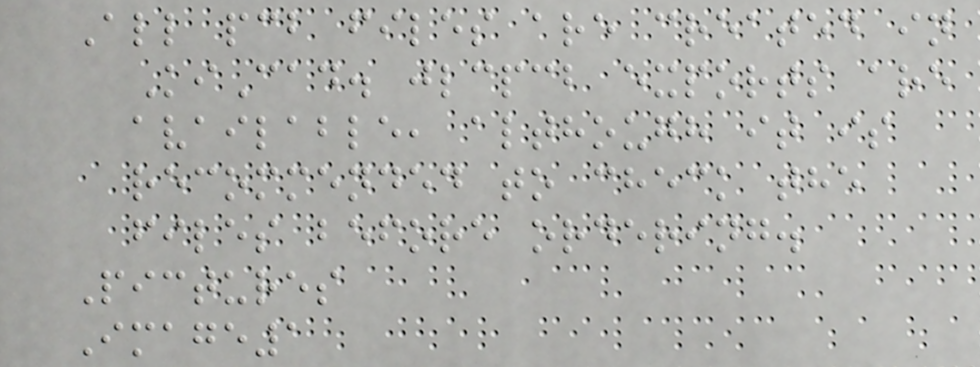All pcb files are created in
KiCad. jlcpcb exports are
available, although it is
recommended to check the
files before ordering.
Pictures
Image1
